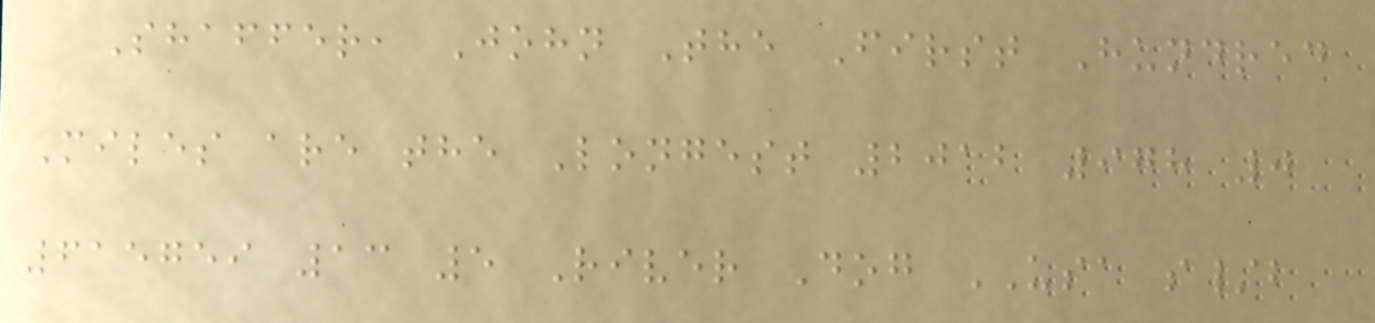Shaffer, John The First Hundred
Miles are the Longest 2012 978 0
615759 13 5 River Dog USA s/b
